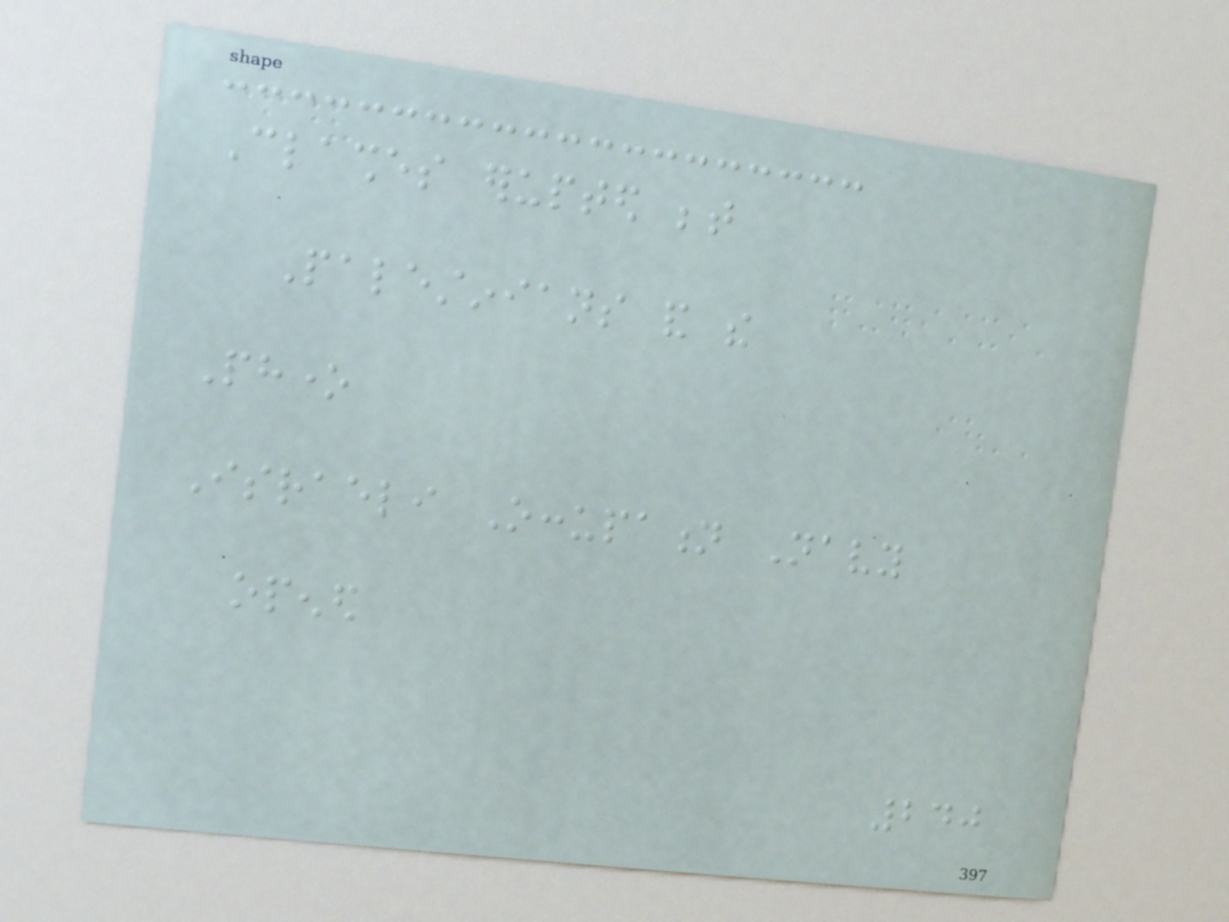Clashes erupted between
Palestinians and the
Phone
Israeli Occupation Navy
opened
240
